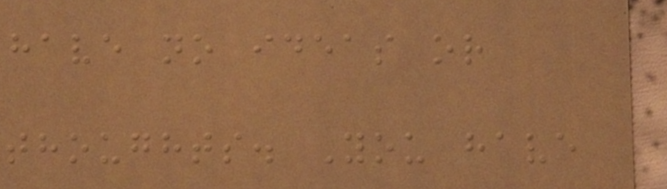have no ideas or
thoughts. You have
